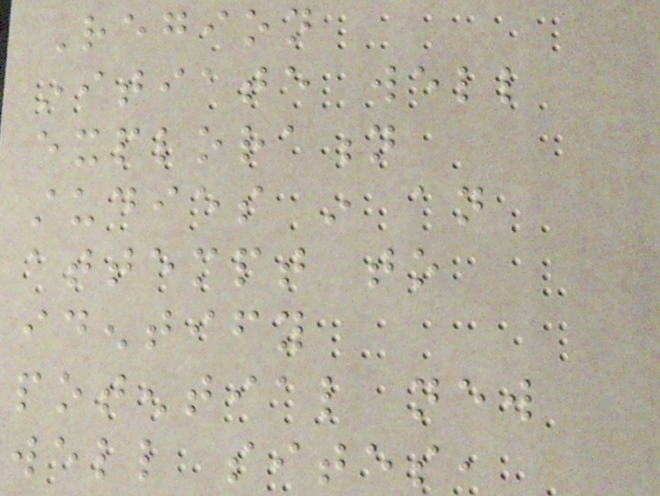Region
initiate well
exploration
studies in an
attempt to
identify
potential new
well sites,
